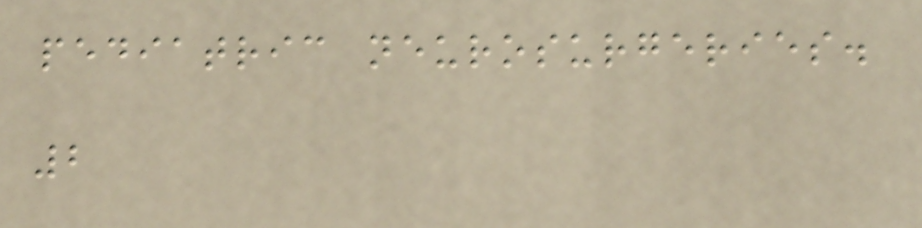pediatric neurosurgeries.
2
